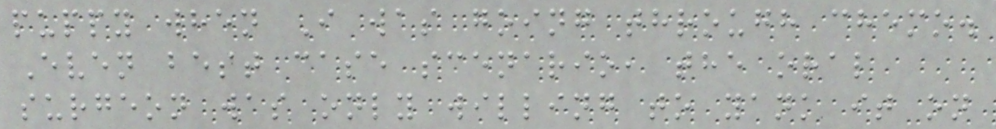puppy when I was going through chemo.
Even best case scenario, the oral
surgeon was only willing to yank it on
